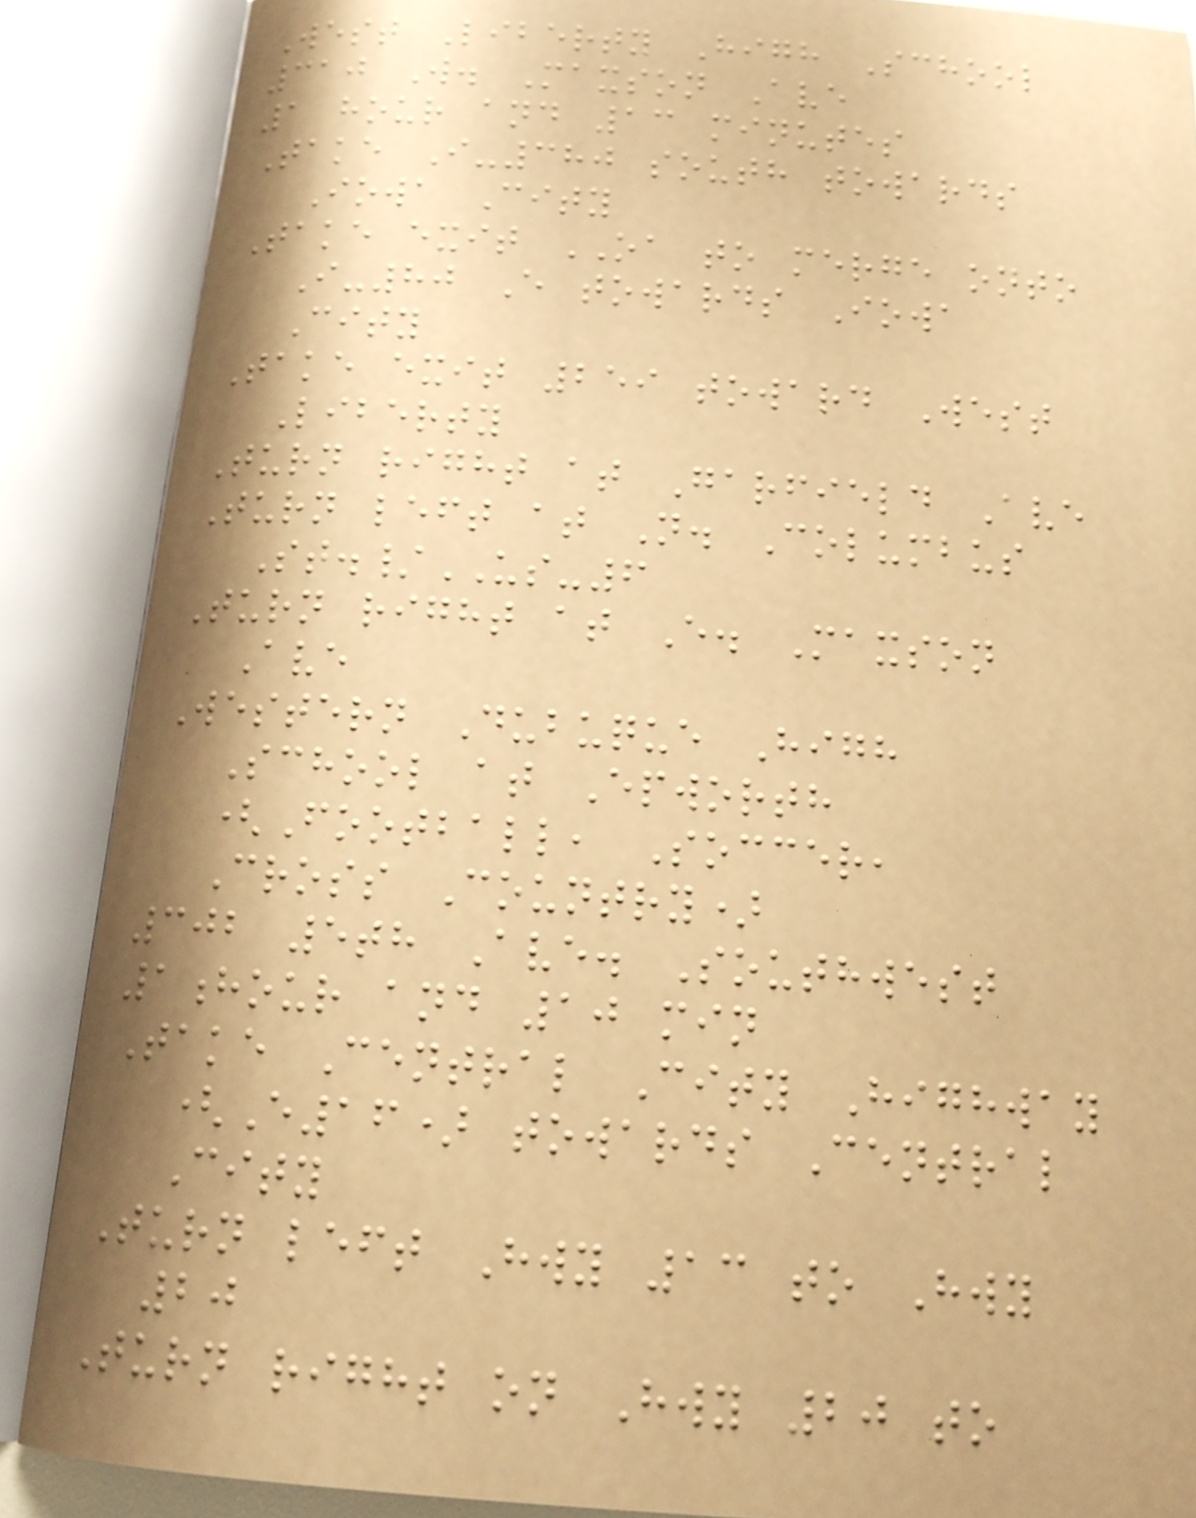West Liberty High School
310 W. Maxson Ave
1 hour and 13 minutes
Take I-380 south towards
Iowa City
Take exit OA to merge onto
I-80 E towards Iowa
City
Take exit 259 toward West
Liberty
Turn right at Garfield Ave
Turn left at N. Columbus
St./US-6
Turn right at E. Maxson
Ave
Western Dubuque High
School at Epworth
(Football, Soccer,
Cross Country)
302 5th Ave. Southwest
1hour and 10 min
Take Central City Highway
(E16) towards Central
City
Turn left Hwy 13 to Hwy
20
Turn right on Hwy 20 to
